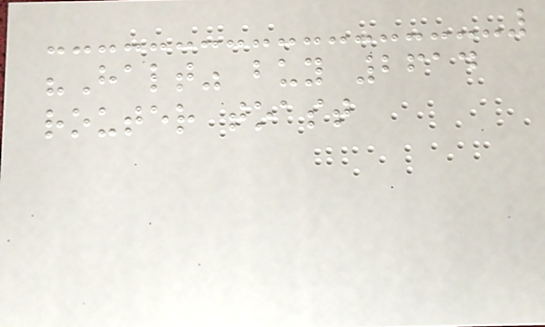"Halt" buy 2614
router toast
